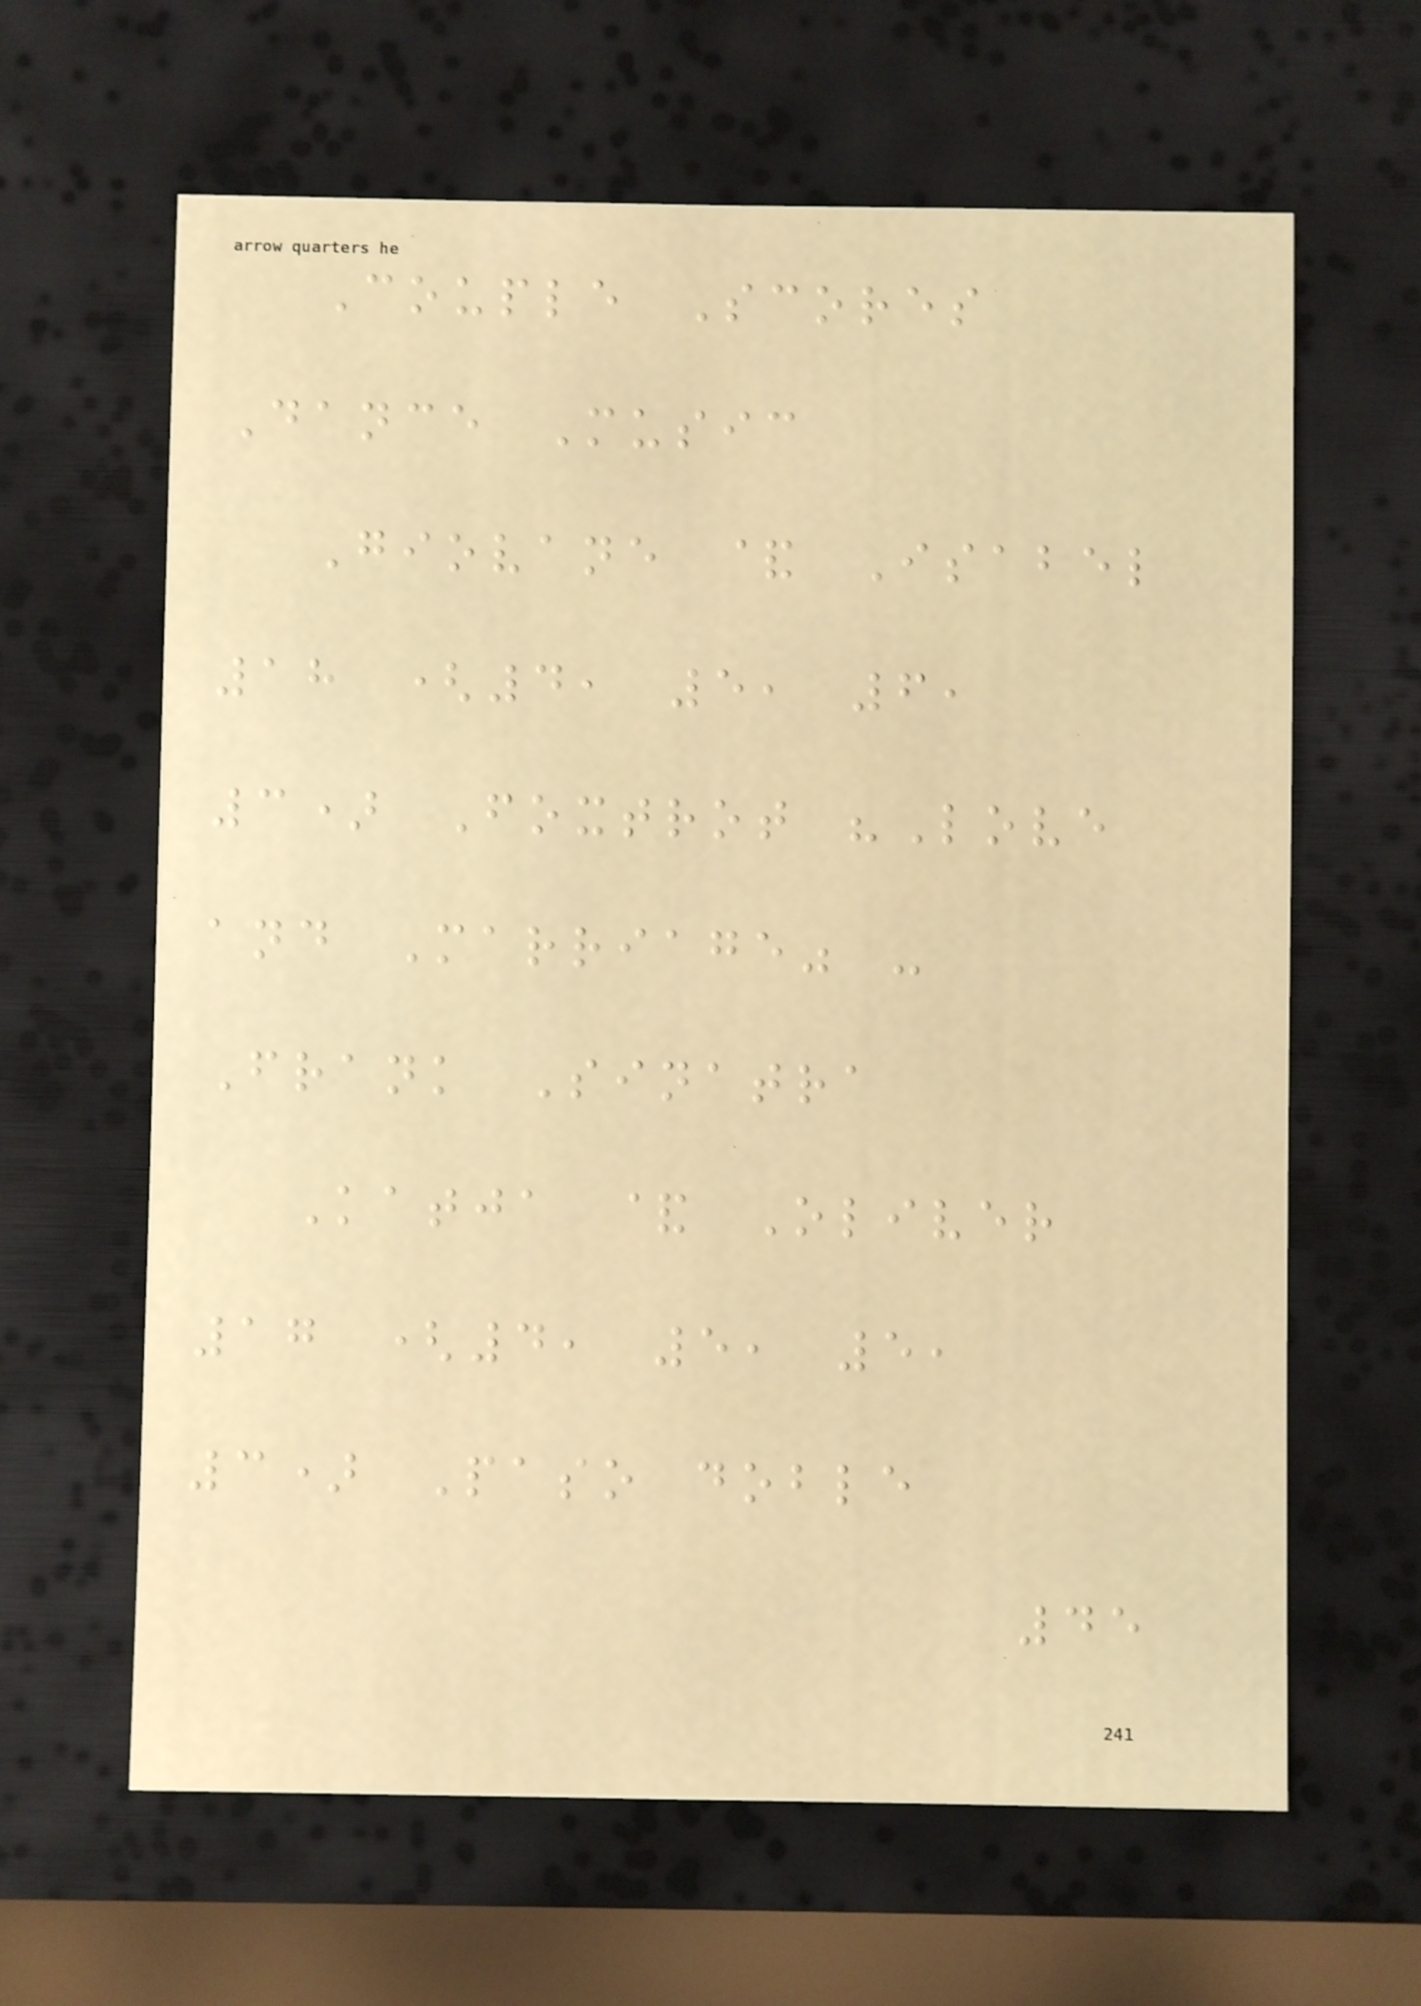Couple Scores
Dance Music
Giovane & Isabel
18 (4, 5, 6,
3) Foxtrot "Love
and Marriage" -
Frank Sinatra
Katja & Oliver
17 (4, 5, 5,
3) Paso doble
45
